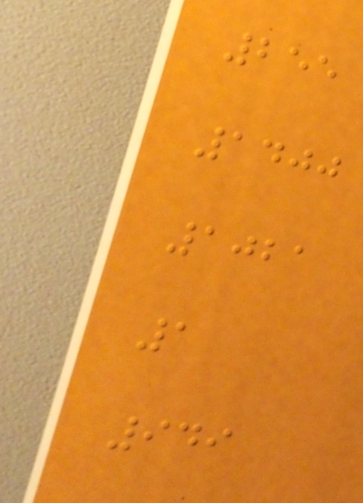255
1400
1021
1
949
